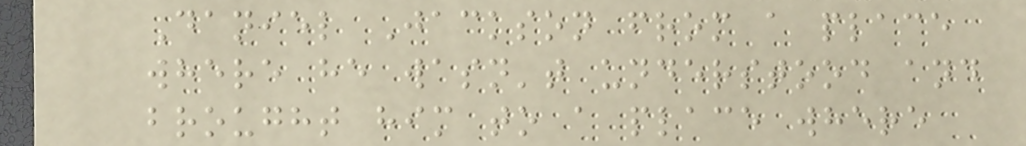Daniel Jackson from a place
where he wasn't understood and
brought him to a place where
